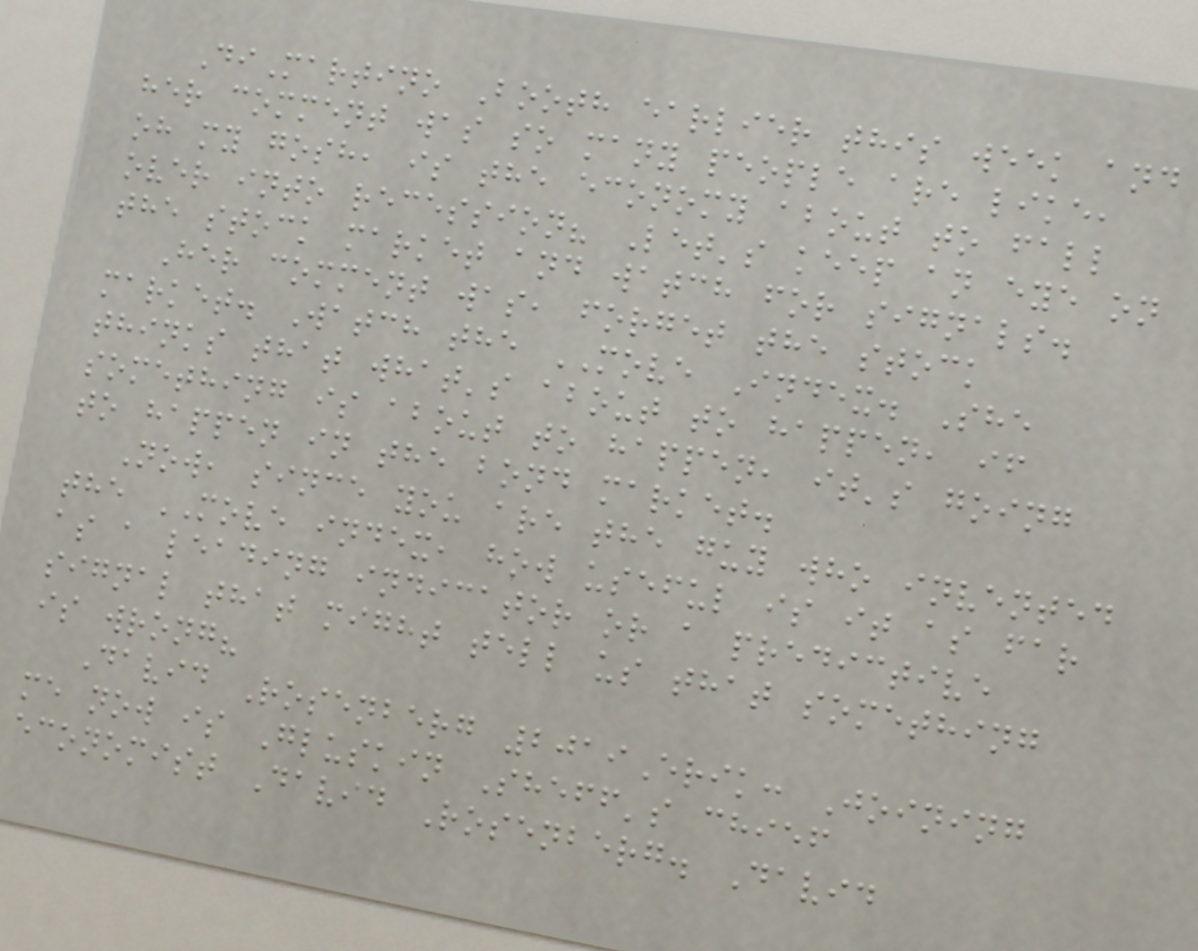DiMartino Booth earlier this week and
her comment was so many people are like,
oh my gosh, is the economy about to fall
over into recession? Let's keep an eye on
the stock market and watch for signals.
Her comment was, forget the stock
market. Watch the MOVE Index. She
thinks that what's about to happen, if
something is about to happen, it's going
to happen in the bond market.
Now, since you are the guy who invented
the MOVE index, how useful is it as far
as a leading indicator or a predictive
signal that might tell us that something
is wrong?
David Rosenberg 2019Erik: Joining
me now is Gluskin Sheff's chief
economist David Rosenberg. David
